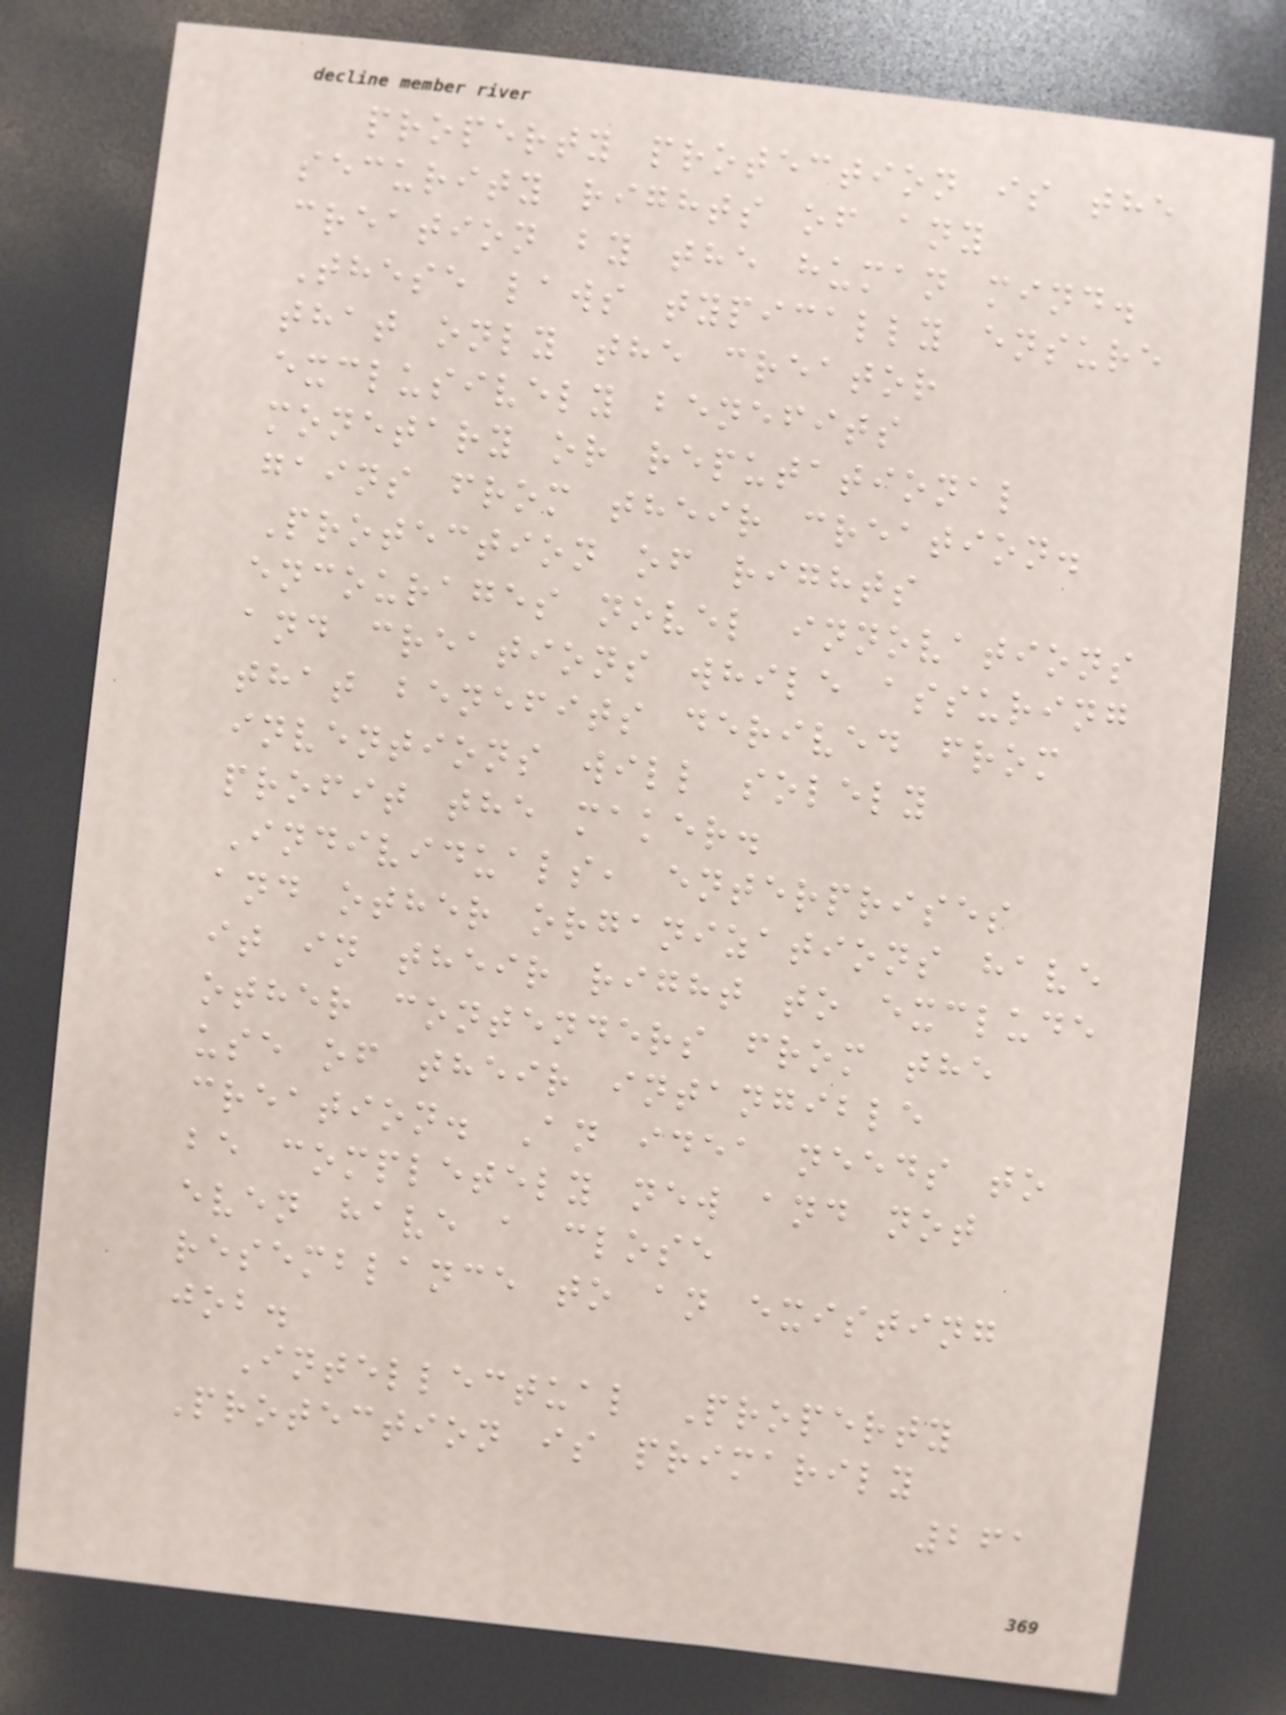property protection is the
security rights of any
creation by the human mind.
These laws typically ensure
that only the creator
exclusively benefits
monetary or reputational
gains from their creation.
Protection of rights
encourages novel innovations
and creations while assuring
that benefits derived from
inventions will solely
profit the maker.
Individuals, enterprises
and other organizations have
it in their right to exclude
other contenders from the
use of their intangible
creation. An idea needs to
be completely new and not
even have a close
resemblance to an existing
job.
Intellectual Property
Protection is primarily
261
